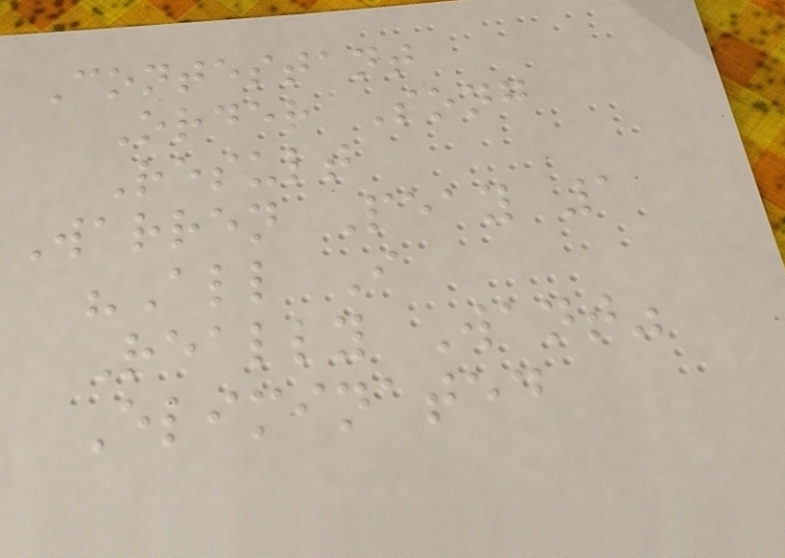Contestant
Order Song
Result
Warren Peay 1
"All I
Really Want"
Eliminated
